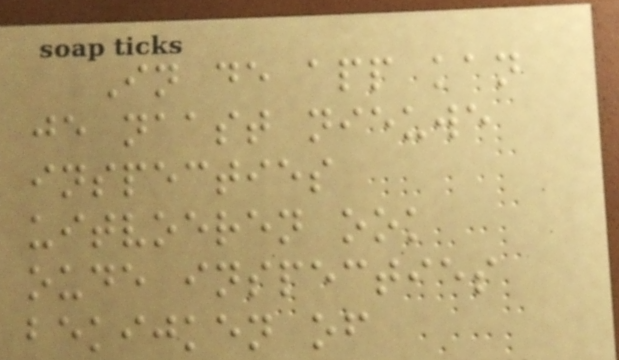In de app kan
je naast nieuwe
inspecties
uitvoeren ook
oude inspecties
bekijken of
